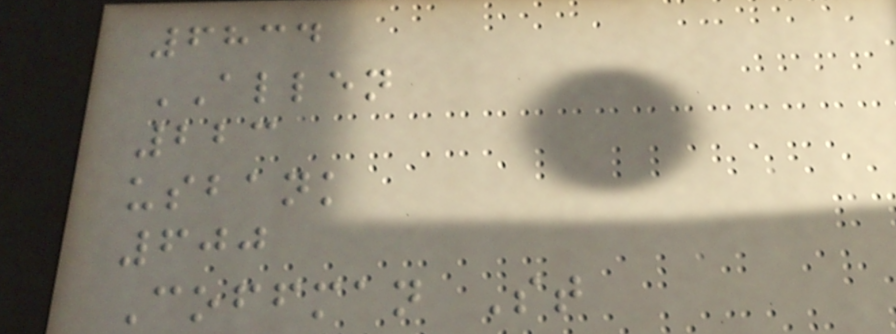6834
ALLEN
223
usbank
600
Coffman St
